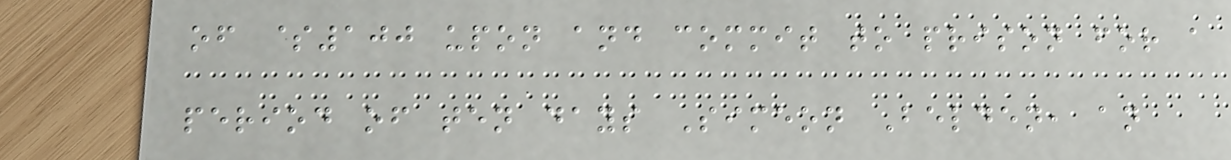of $100 upon and commit to prison for a
period of ten days Simeon Belden, an
